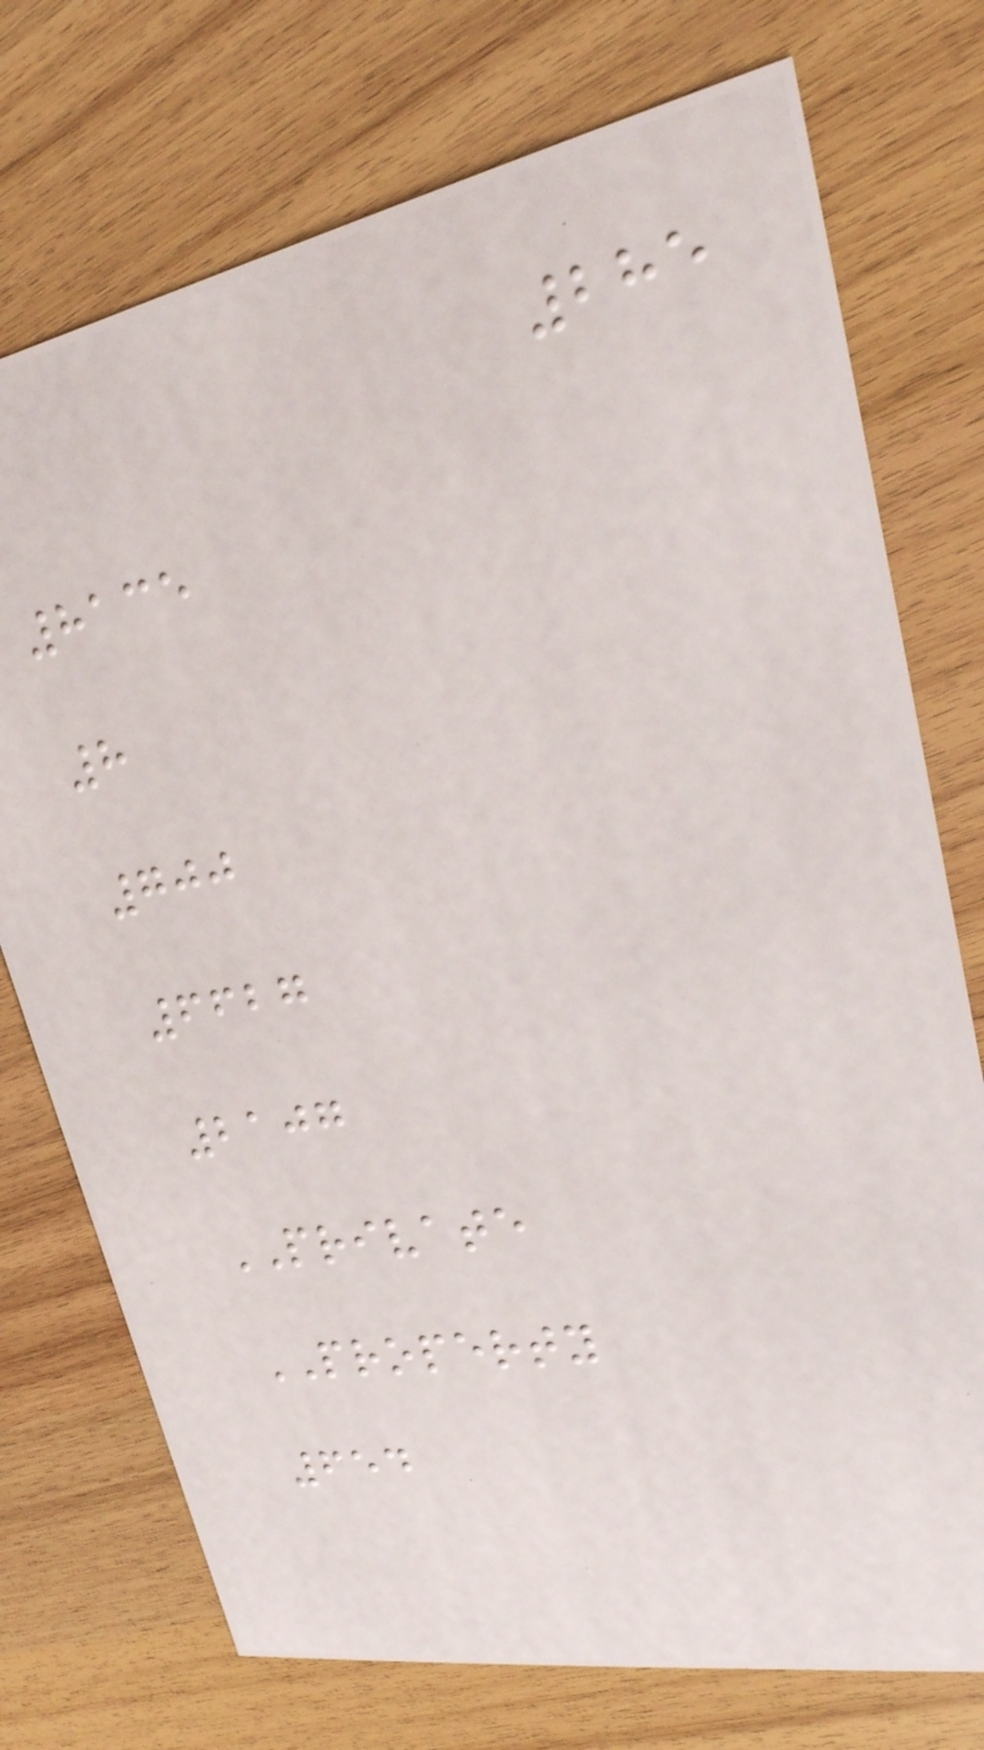285
8135
8
700
6627
2107
PRIVATE
PROPERTY
654
